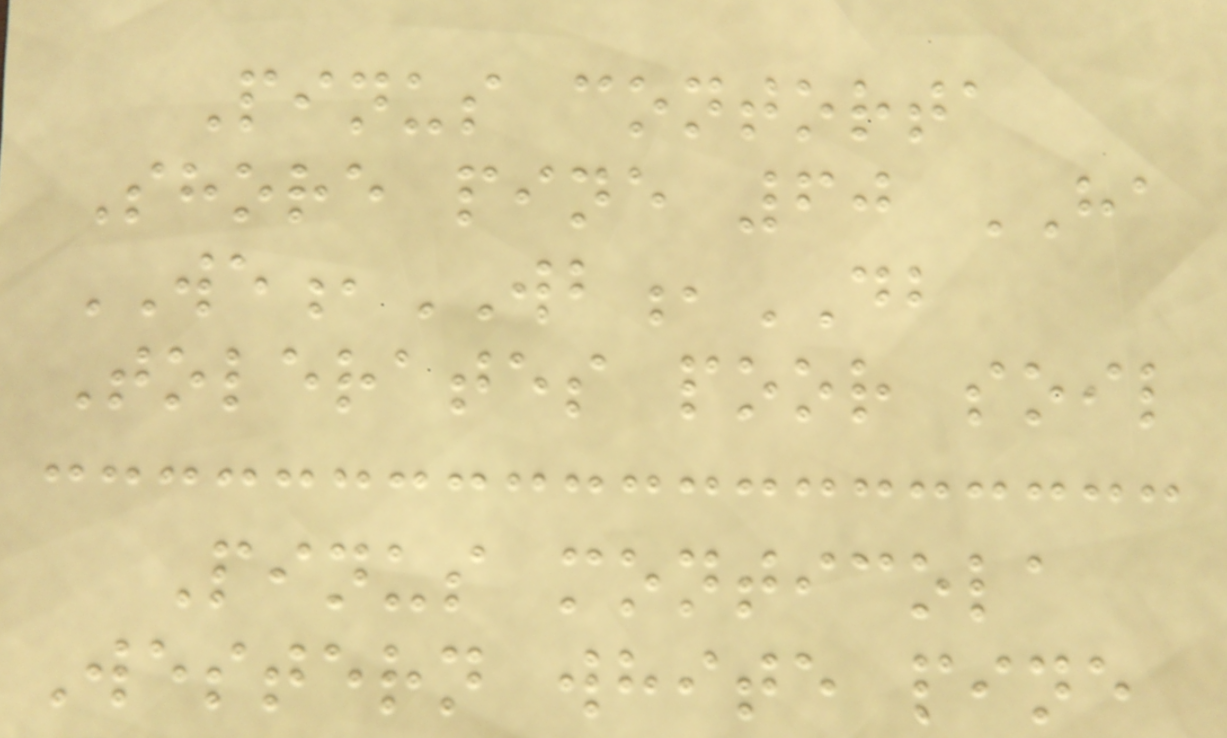Pinus contorta
Shore pine 60 HA
WE,WB,DB
Tolerates poor soil
Pinus monticola
Western white pine
